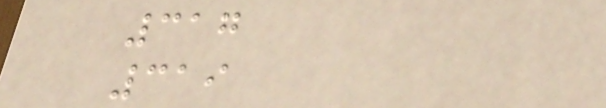317
319
